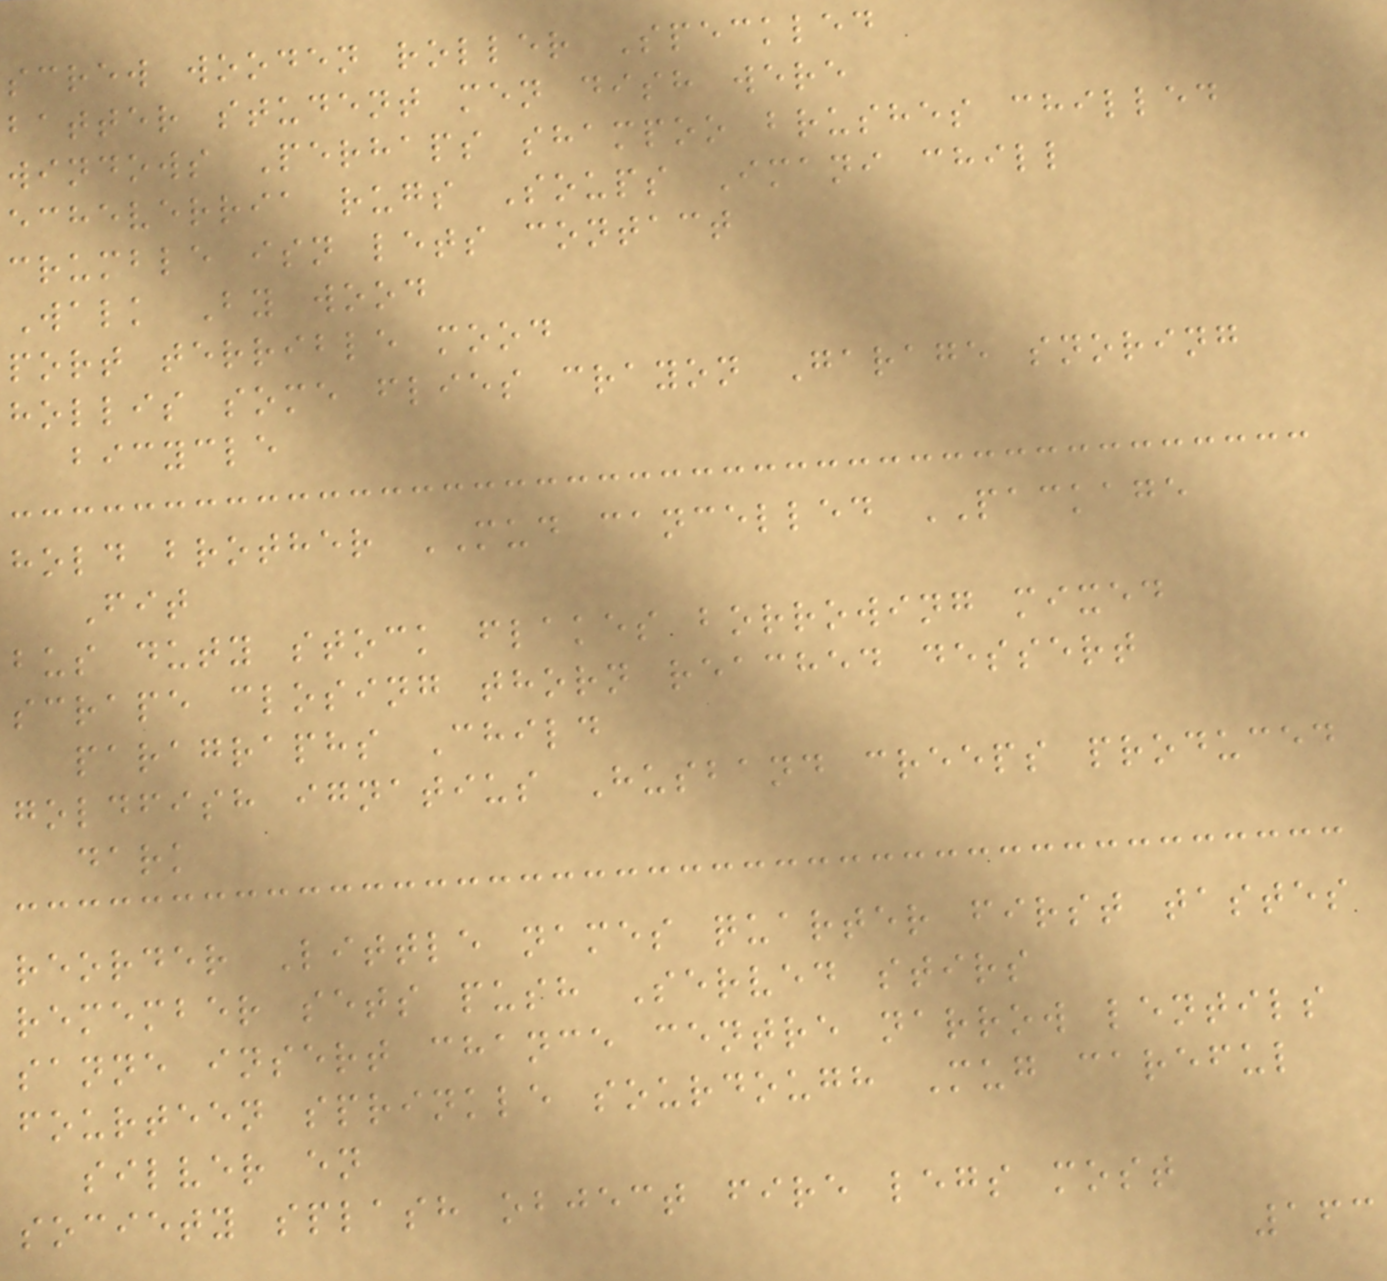screw wooden roller Speckled
batter student men dish were
windows Perhaps shampoo brushes chilled
echeverria rugs Soups Imani chill
crumble isn lets contact
Walk By wood
port terrible mood
hollis some flies crayon Garage snoring
bicycle
hold brother MUD cancelled PACKAGE
Fit
bus duty stock flakes borrowing mixed
scrape closing thorn reached dessert
paragraphs Child
goldfish ignatius Husband creeps produced
dark
reorder Little names quarter first tastes
remember sets push Served stirs
sanne insert chance centre narrow lentils
fourteen sprinkle sourdough Mug careful
silver en
society splash object fire legs most
163
